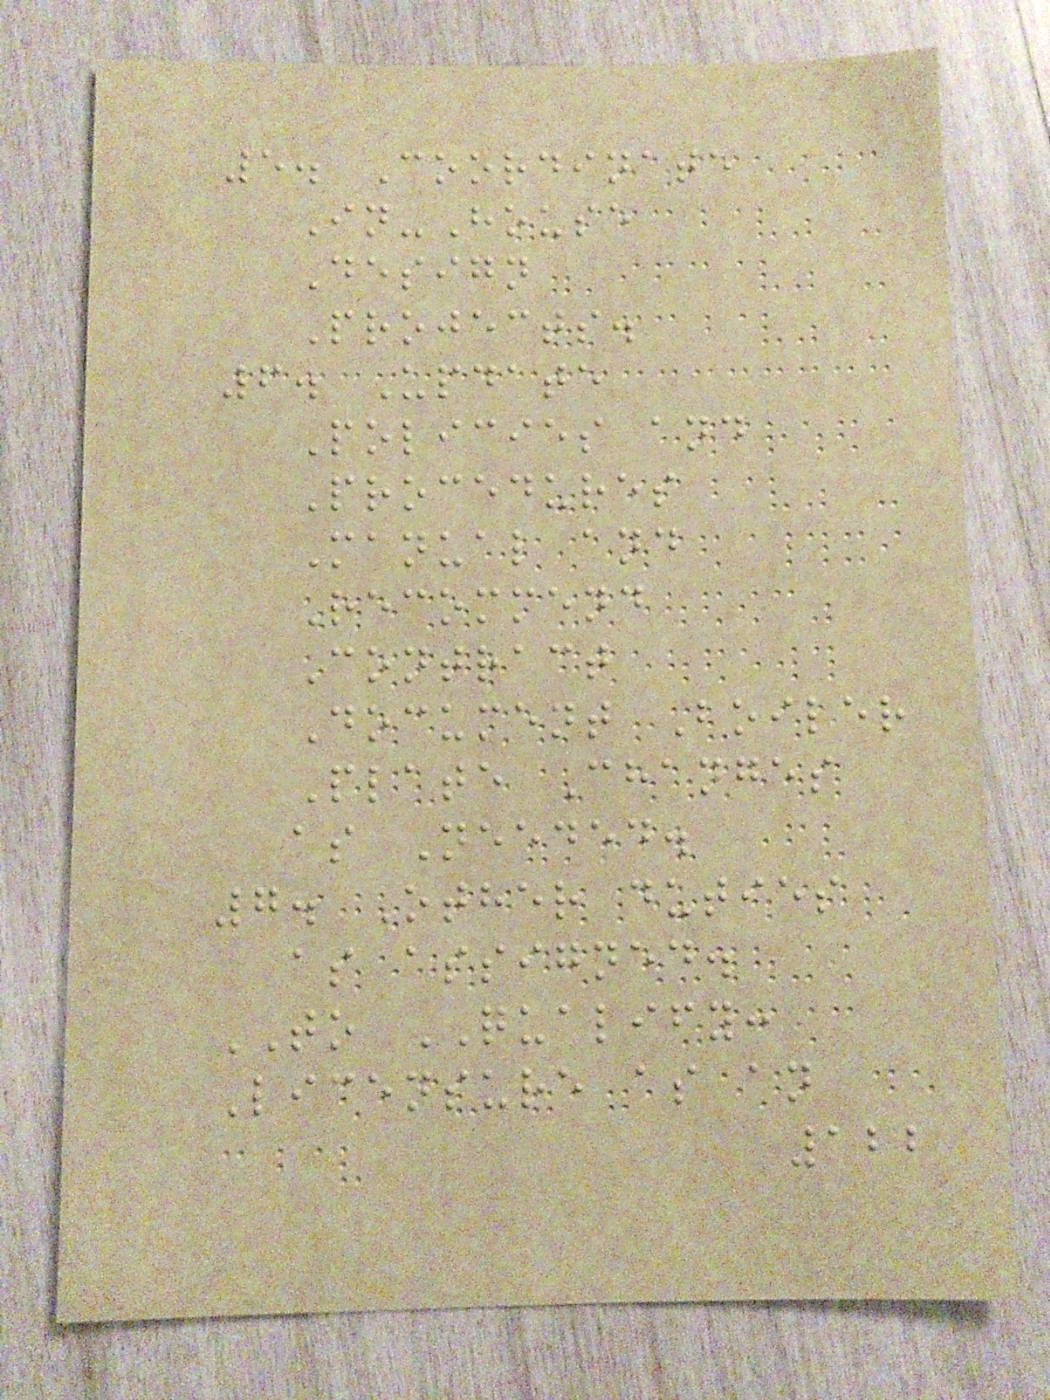5. Coordinate
In-House
Design
Projects.
6. Update
Policies and
Procedures
Manual and
Recommend
Contract
Document Boiler
Plate Changes
as Needed.
7. Other duties
as assigned.
TO QUALIFY:
Licensure as an
122
